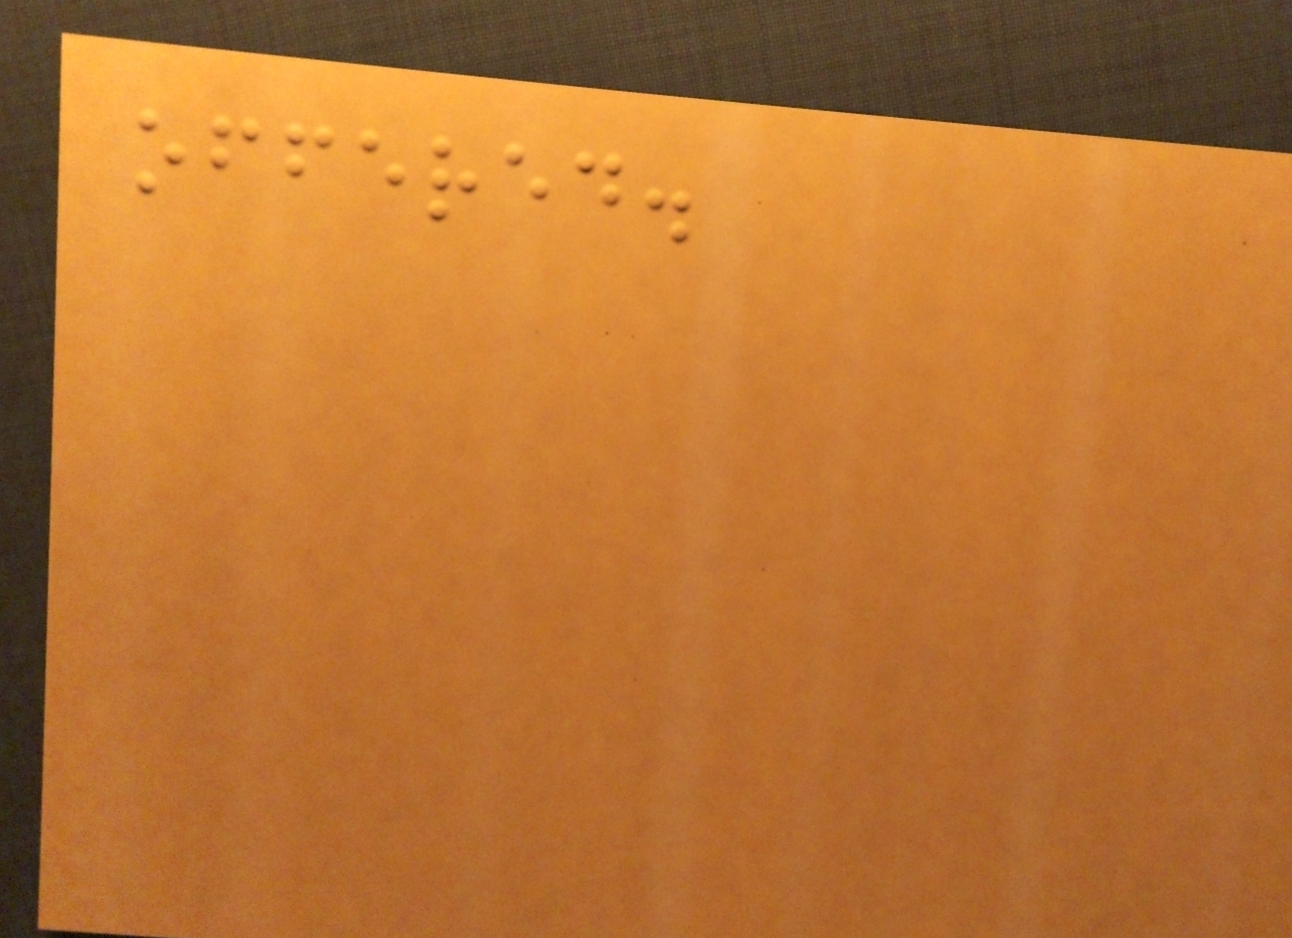offered.
